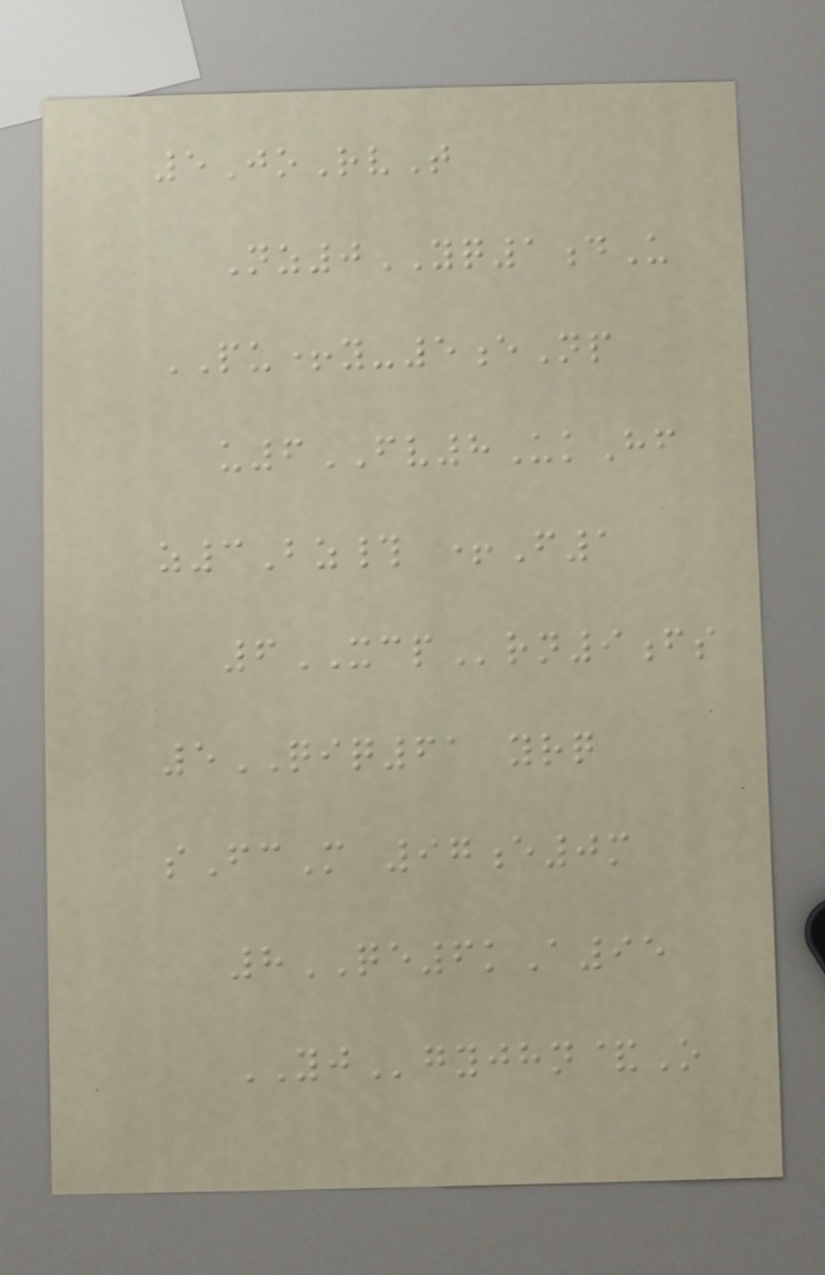5JoRvT
Nz0YQ1dU
PU+y-5eNp
u6FV8UkHf
z3Bz# +F1
6XCPrn9fs
5QIQ61 yrq
sFcM 97e0m
8QE6kA95
YJgyjhn&O
